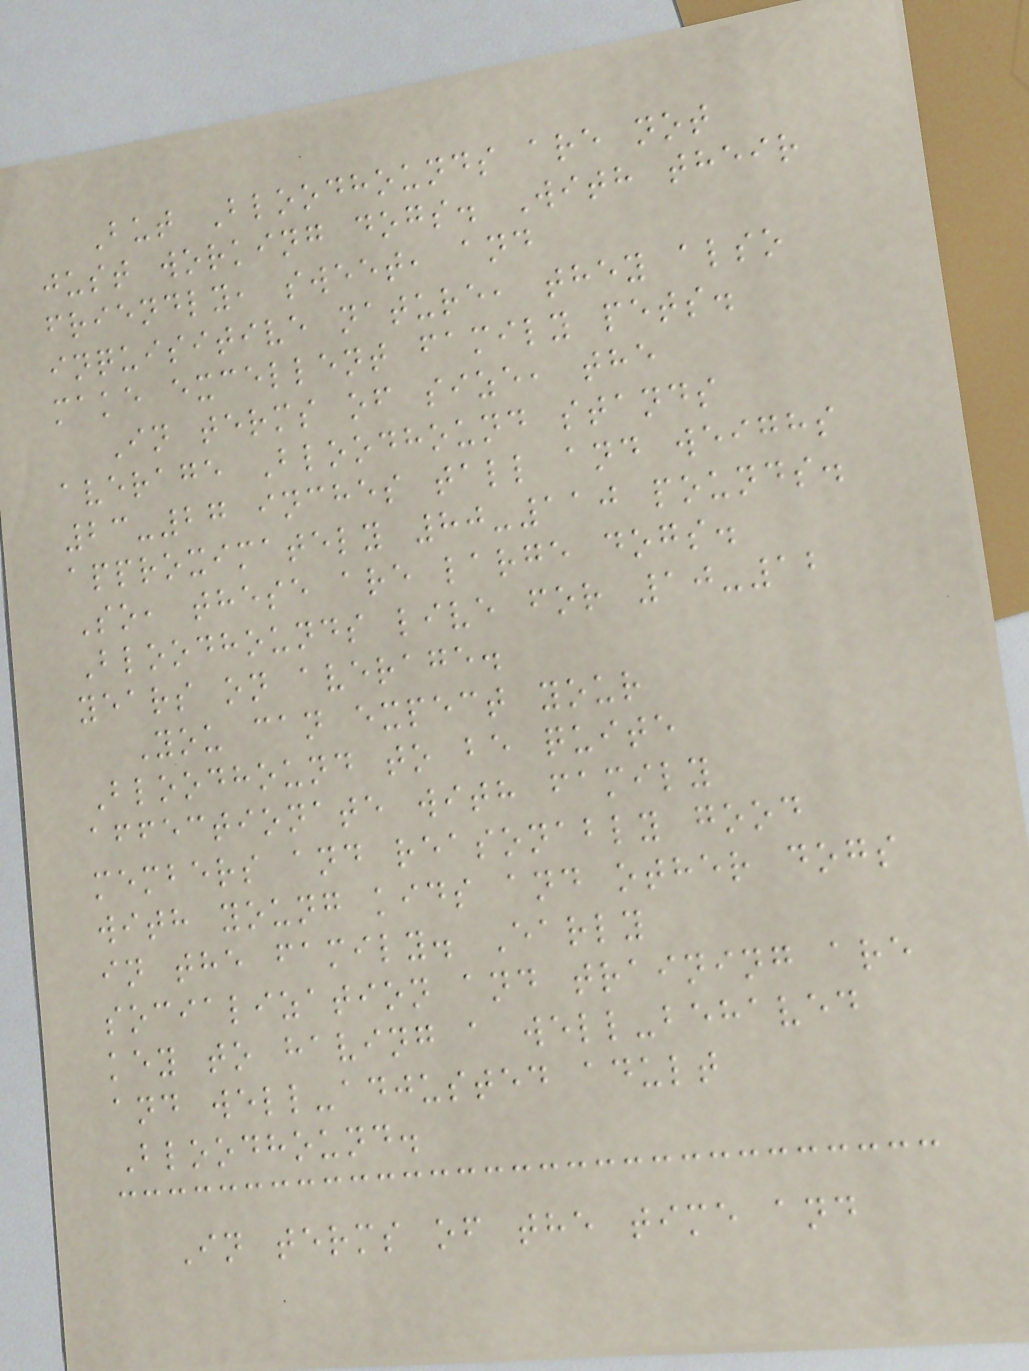But Bloodhounds are not
just working dogs. With their
friendly, sweet, and
inquisitive nature, they also
make excellent family pets.
In terms of size, the
average Bloodhound stands
23-27 inches tall and weighs
approximately 80-110 pounds.
So, these are large dogs.
Bloodhounds live for 10-12
years on average.
You can expect your
Bloodhound to be quite
affectionate with family
members and reasonably good
with young kids and other dogs
in the family. Early
socialization and training are
key to having a well-behaved
and well-adjusted adult
Bloodhound.
In terms of the time and
